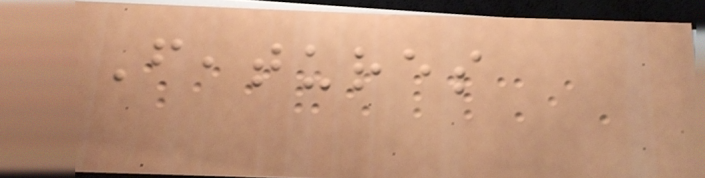Features
